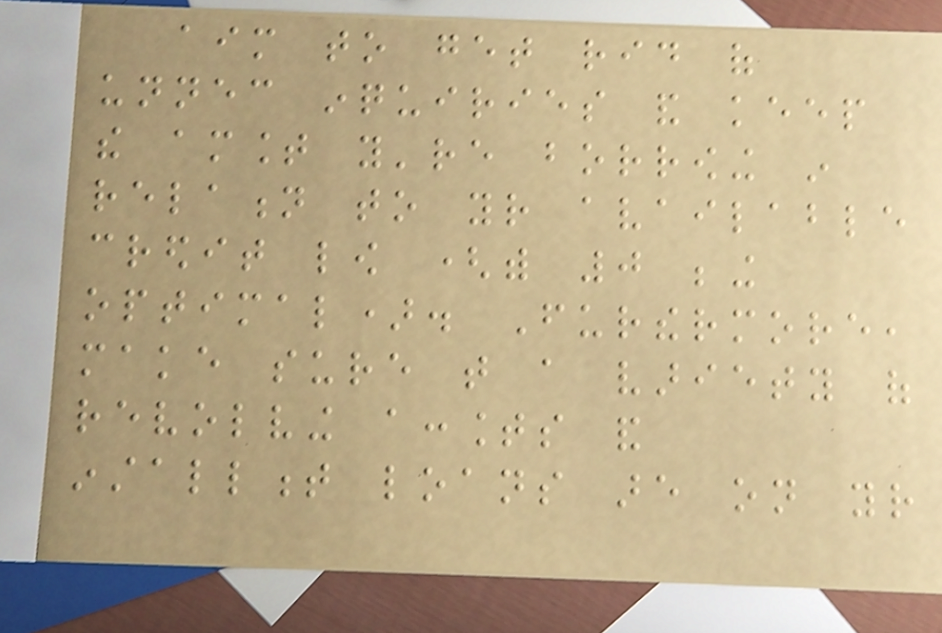aim to get rid of
unnecessary inquiries and keep
the amount you're borrowing in
relation to your available
credit low (with 0 being
optimal). Furthermore,
make sure that a variety of
revolving accounts and
installment loans are on your
